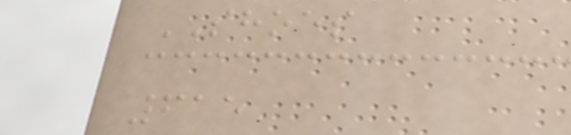SHOES
615
